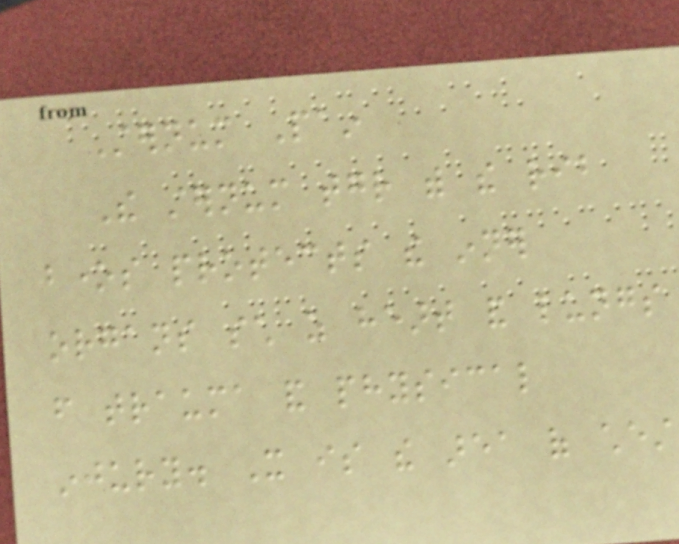Sternum Pain
The sternum together with the rib
bones protects the inner
organs such as heart and lungs
from trauma and physical
injury. It is the area of chest
